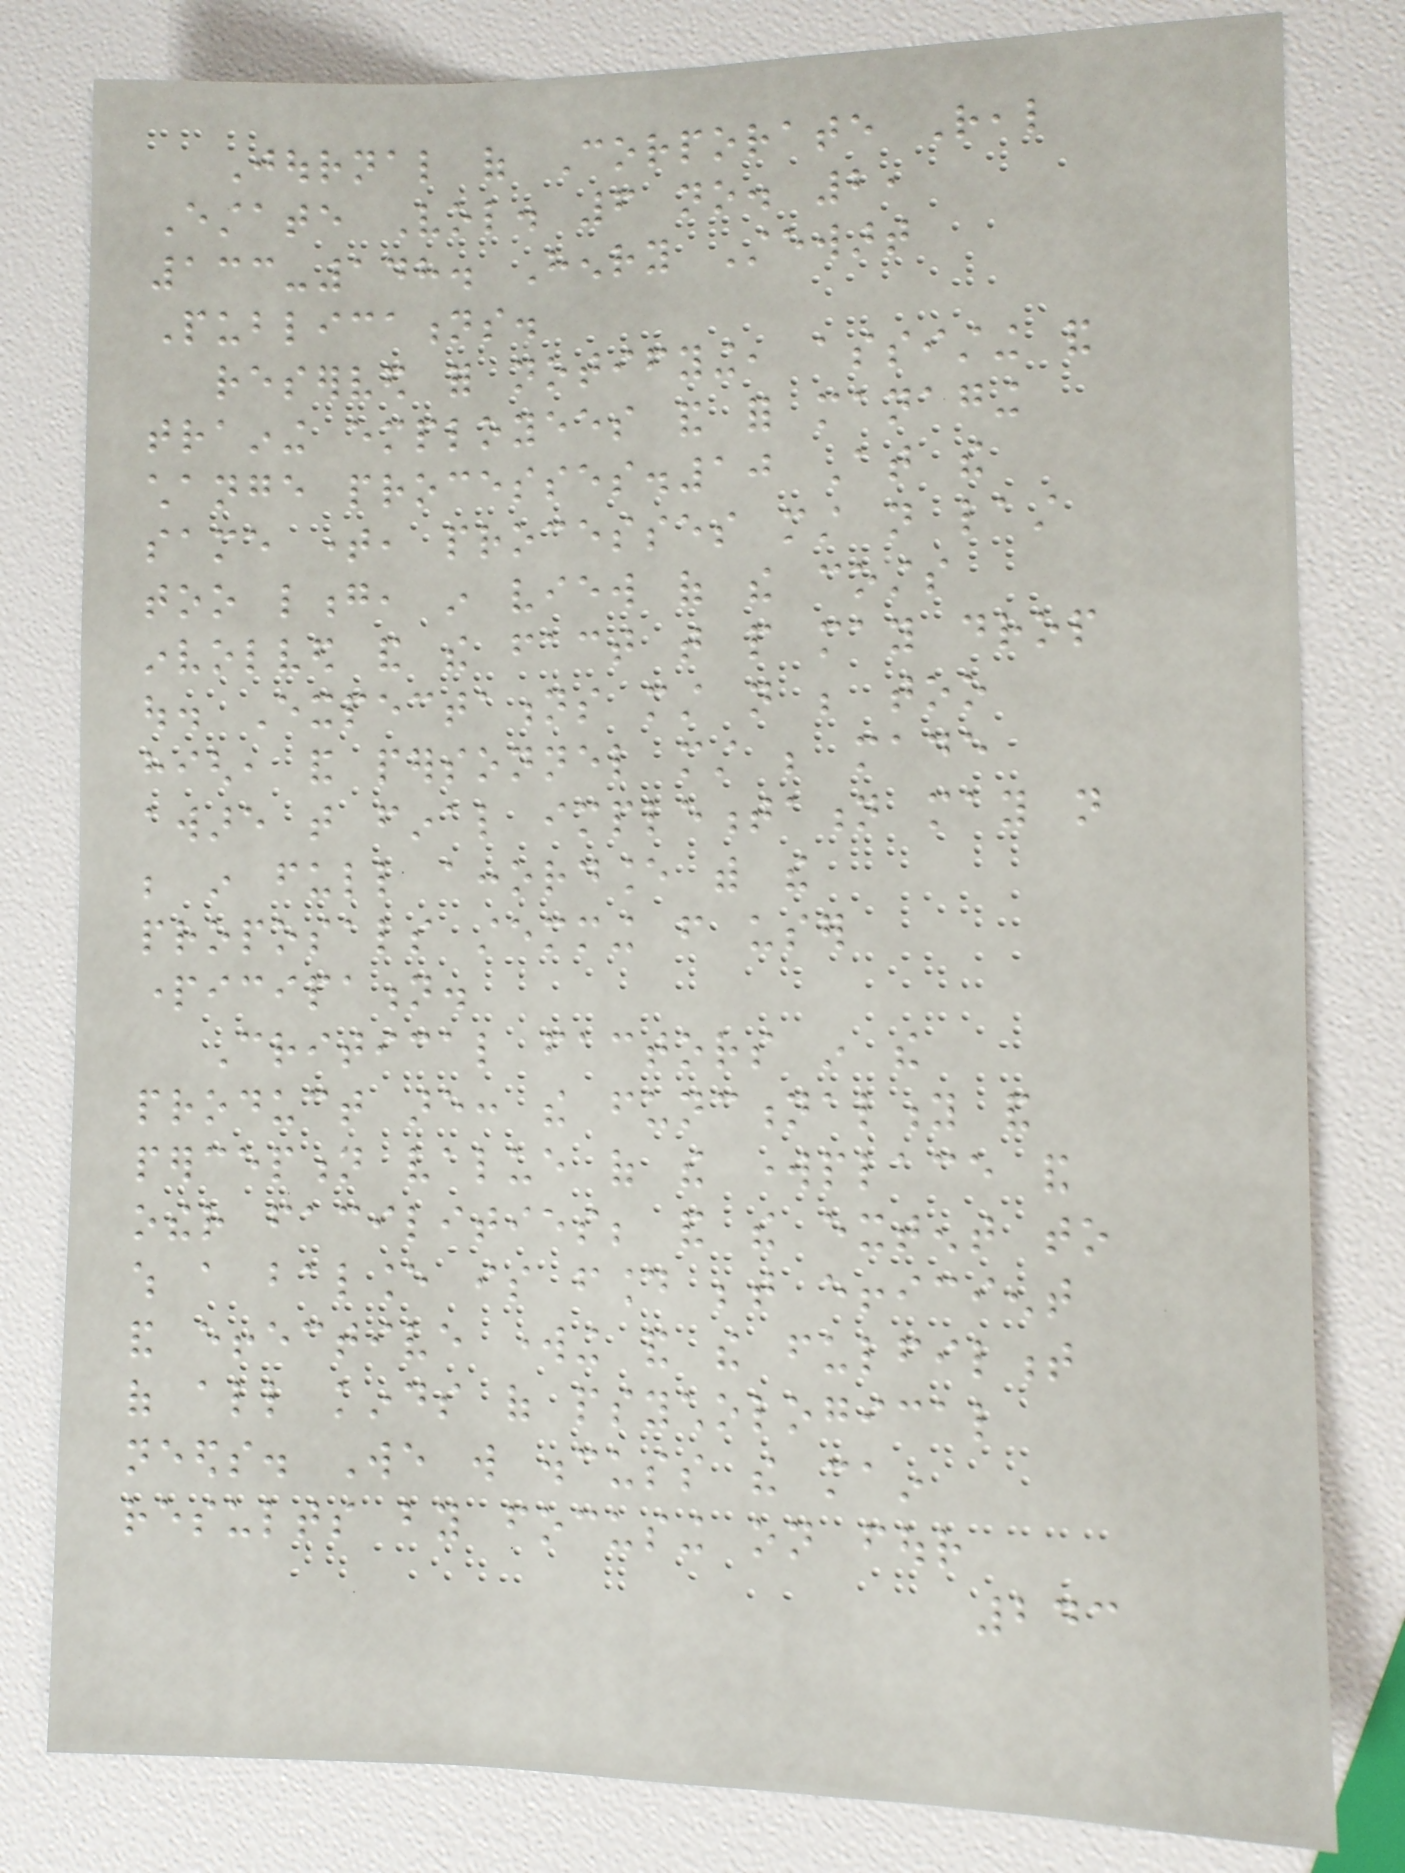Journal of Corporate Real
Estate Vol. 6 no. 2,
133-148. Henry Stewart
Publications.
reserved for notifying, assisting and
training employees and for managing
change processes.10 At the
same time, processes must not last
too long, in view of the costs
involved and the fact that people may drop
out. Expectations must not be too
high, and personnel must be made
aware that final implementation may not
be in full accordance with the
proposals stemming from user
participation.
Critical factors in the
product are: the functionality and
perception value of the workplace and
other facilities; and the extent to
which a balance is found between efficient
and effective working and the fulfilment
of all kinds of psychological
needs. We will discuss the main
results by focusing on four
243
